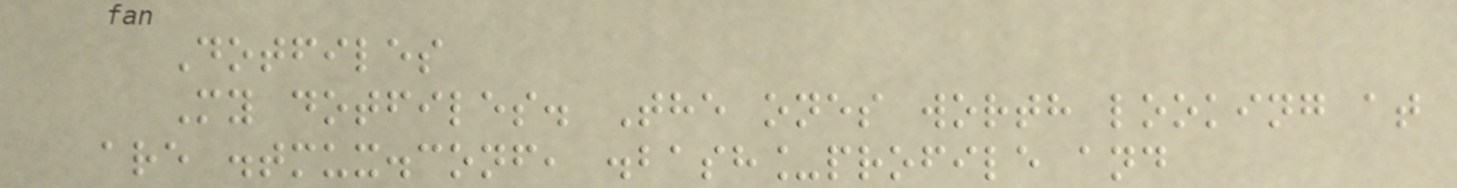Dotfiles
My dotfiles. The ones worth looking at
are .tmux.conf, .bash_profile and
